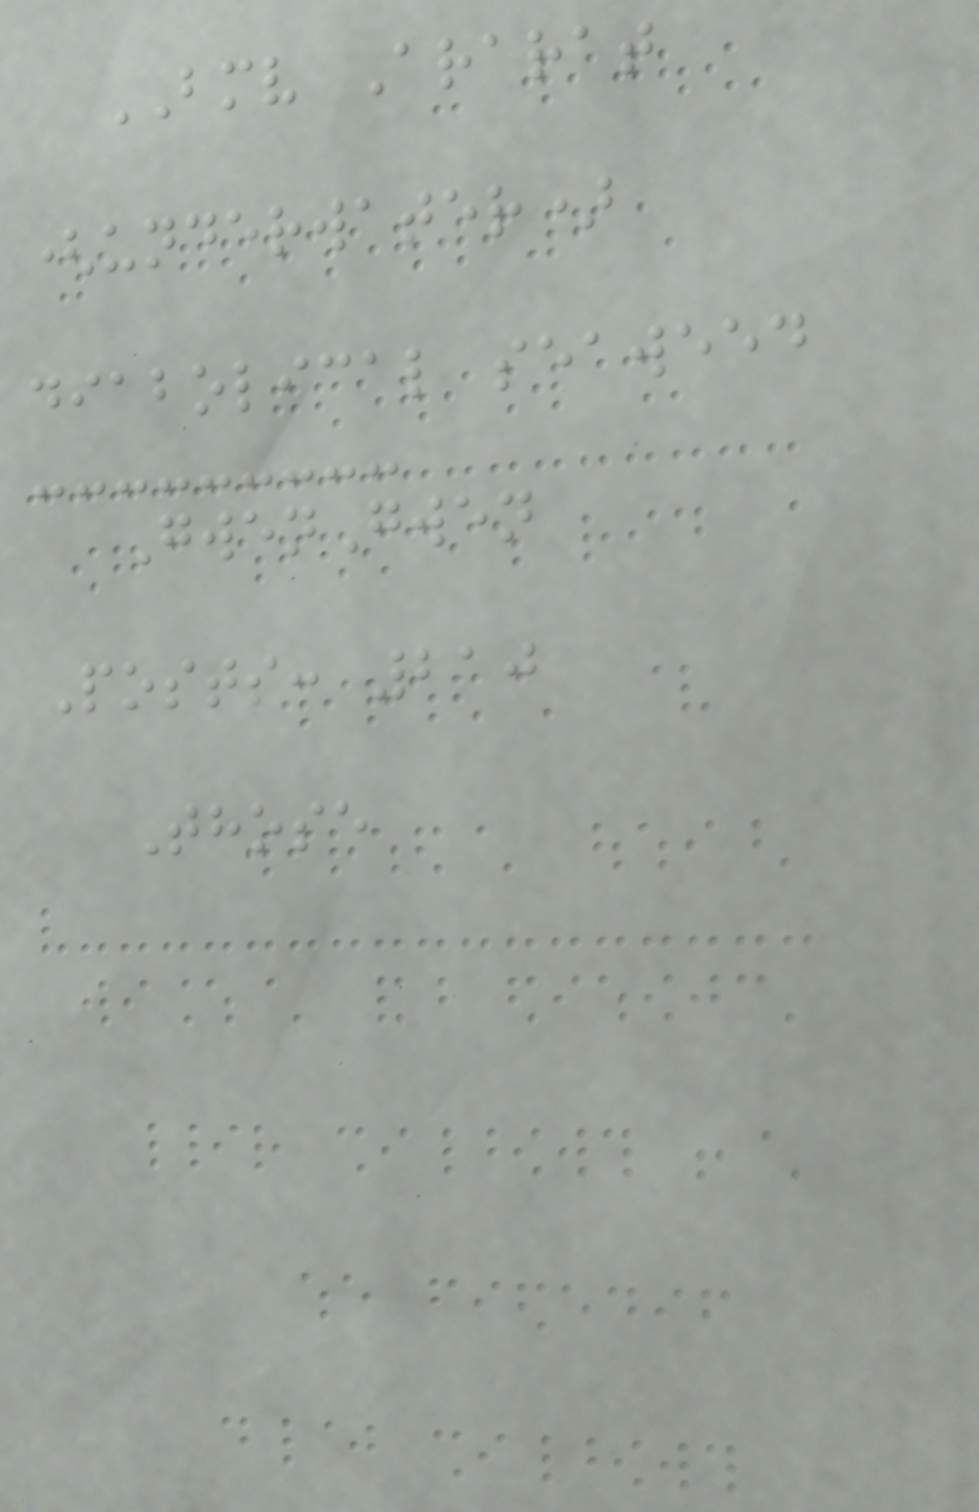BMV Ararat
(underwater)
diabolical seaweed
GwenGwen
Posts: 210
Those
